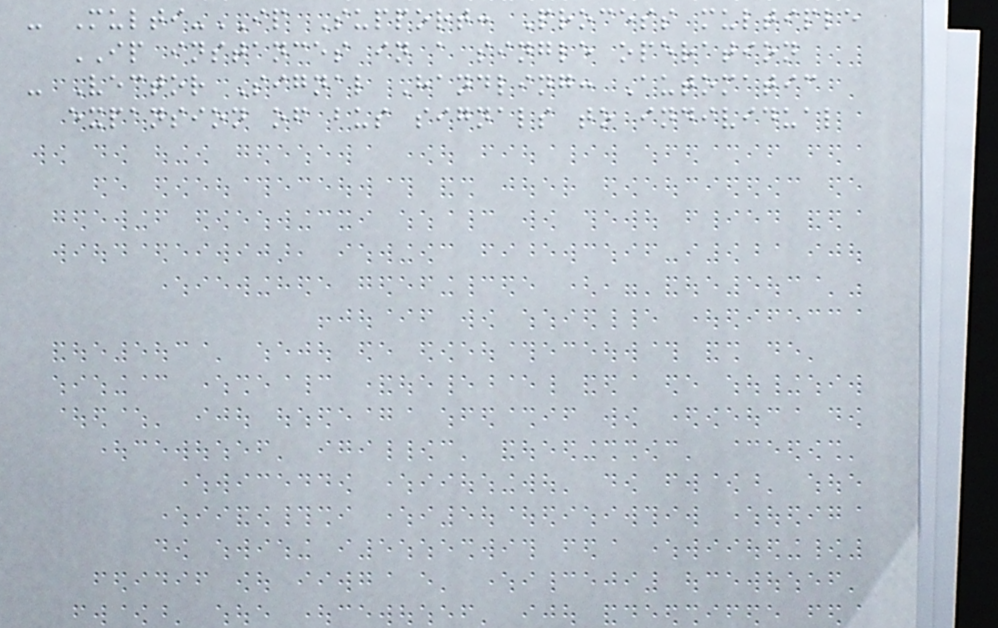- Multi-IP Support: Process multiple
IP instances in a single operation
- Vector Signal Handling: Automatic
expansion of bus signals to individual
